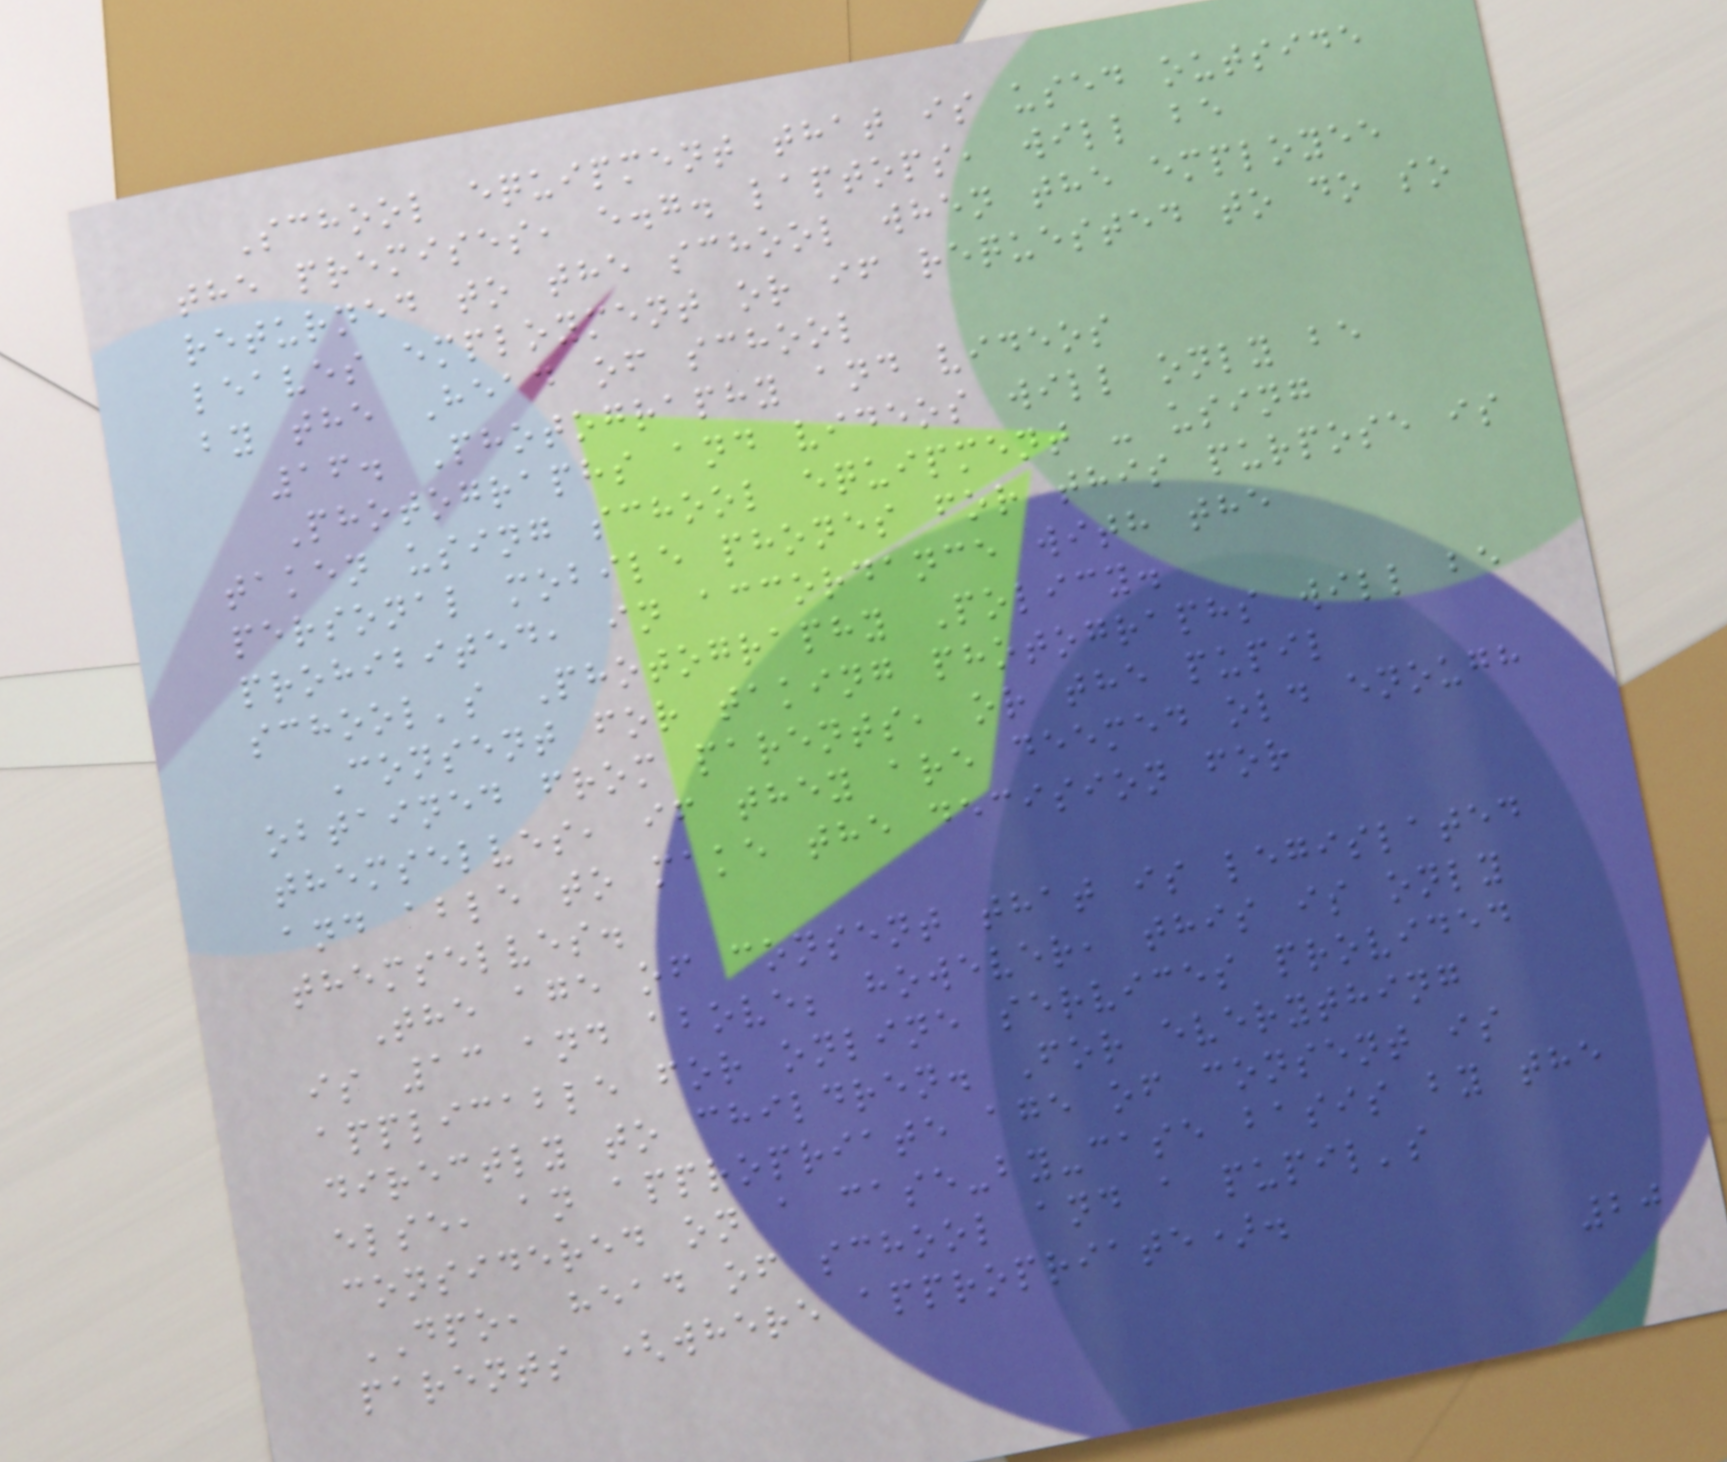School equipment that is used outside
the premises, e.g. laptops, will be
returned to the school when the employee
leaves employment or if requested to do so
by the Head of school
16. Photography and videos
Photographs and videos will only be
taken using school equipment - using
personal mobile phones for this purpose is
prohibited, in accordance with the
school's Photography Policy.
Consent for taking photographs will be
obtained from parents, or the pupil
themselves, if they are deemed old enough
and able to make the decision for
themselves.
The age of consent that is legislated
is 13 and above; however, this is only
applicable for online services provided
directly to children. For everything
else, an appropriate age of consent is
considered on a case-by-case basis by the
DPO, head of school and a pupil's
parents (where appropriate).
20
